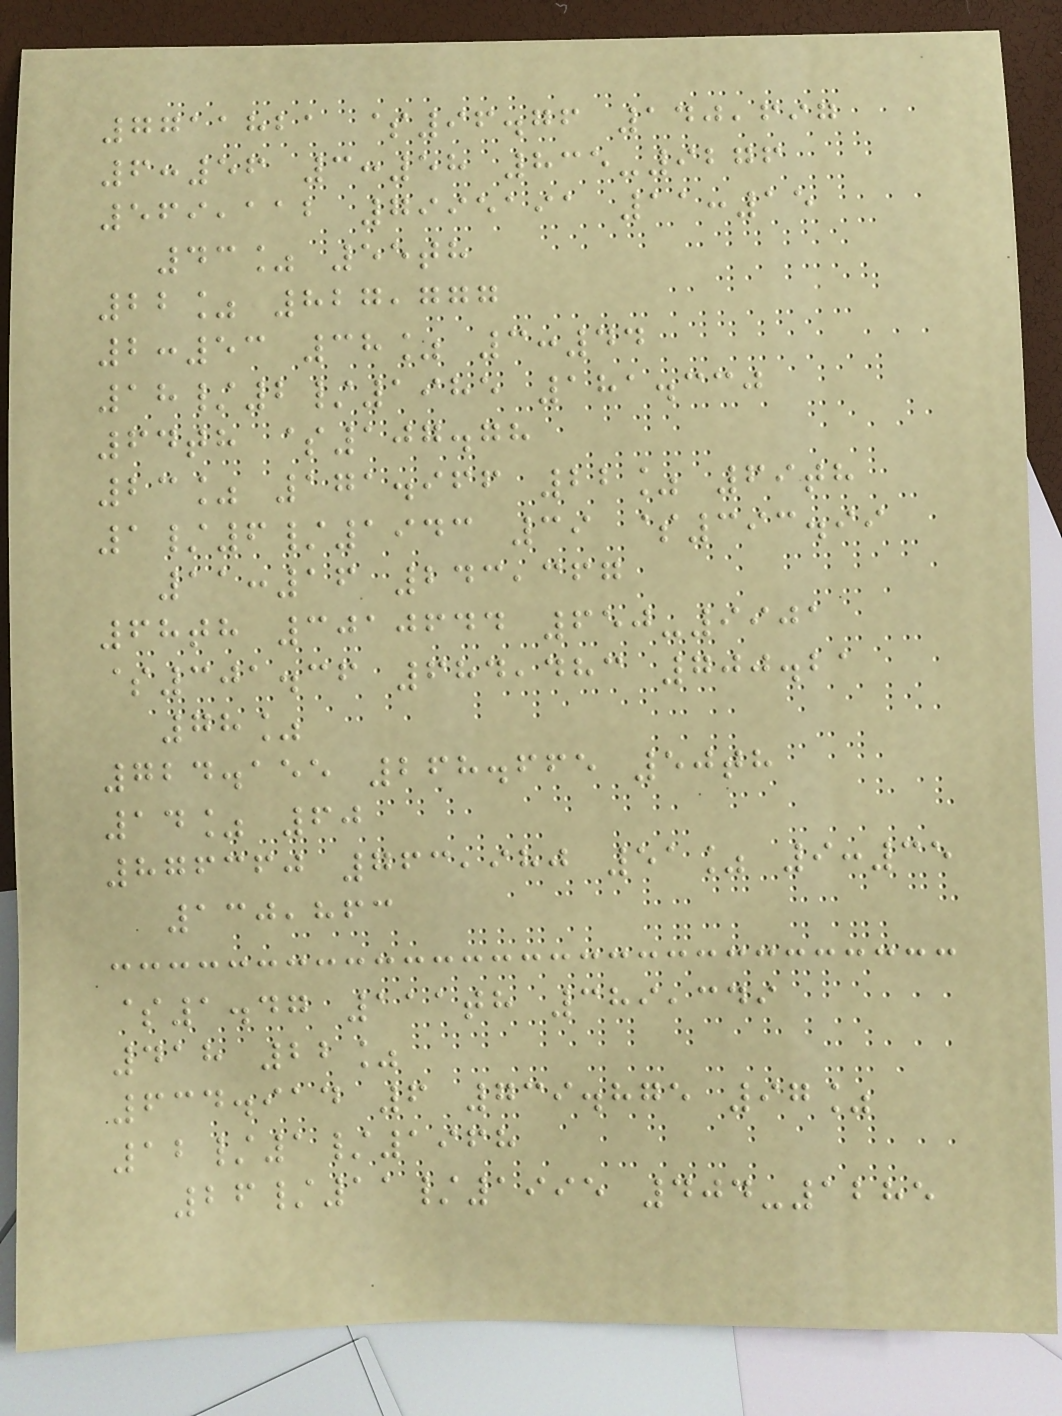7711821 $96.76 140,697
6:56 3:58 835-9276
569,112 7995191 11:15
43% 55th
22% 827,777
2:53 38% 3:44
18/2/1985 181.330
64th $107.78
23% 171.966 22% 69th
1/6/1943 39 $393.99
11:16 243,367
68th 3010644 650-9901
$301.36 684,483 700.21
78%
724.155 268.665 50th
14% 60
876360 763,980 51% 9:35
130,863
$1.47 111th 389,349
418 22%
634.914 6 739.875 97%
12/1/1968
26/11/1995 404-1285
